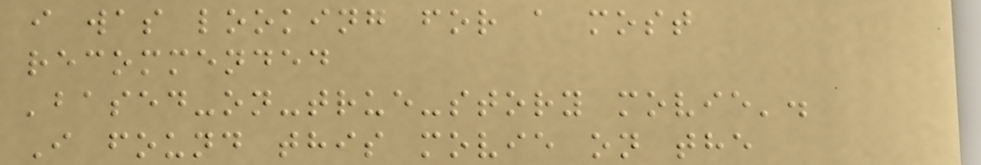i was looking for a most
recommended
'based-on-true-story movie'.
I found this movie on the
